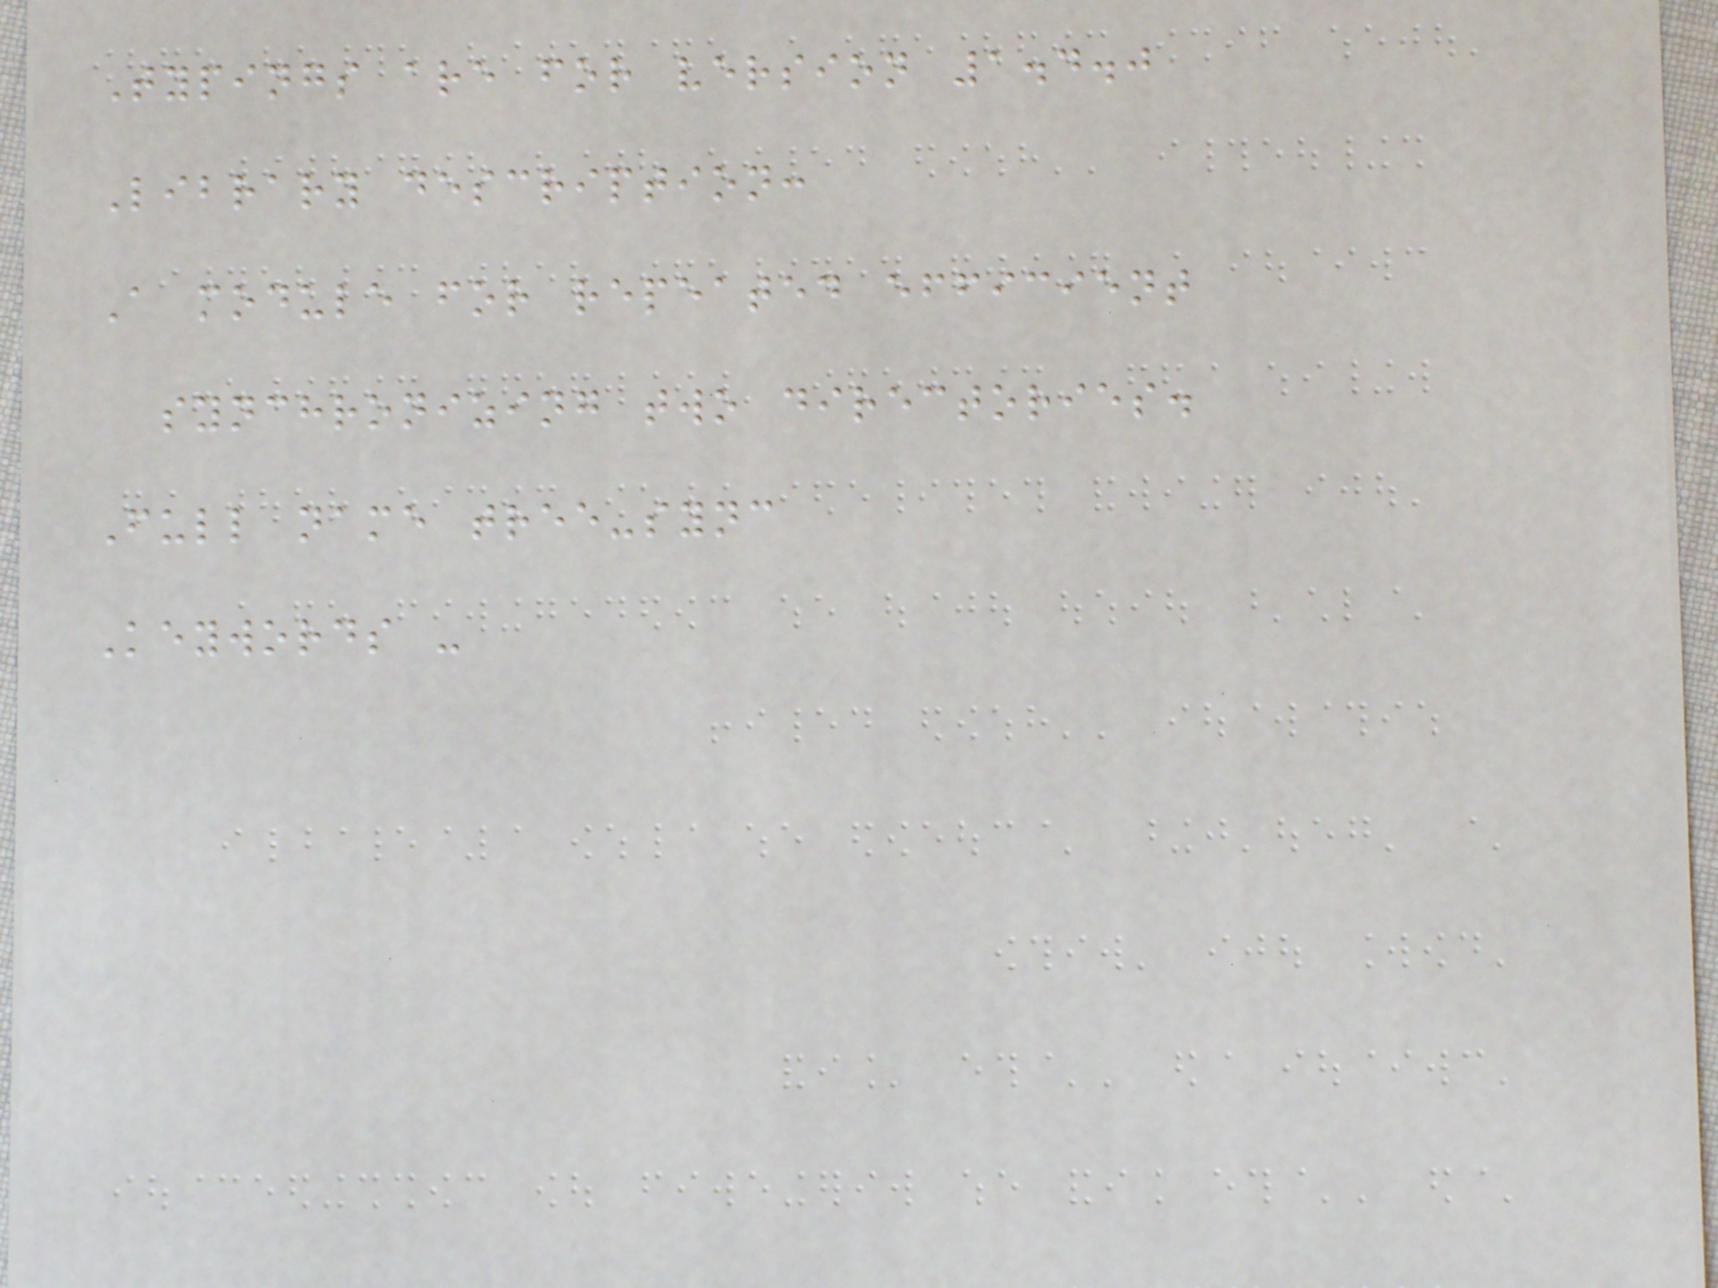Typings are for version 1.4.0
Library description:
A module for repeated efficient
synchronizing two directories.
Full name tree-sync
Keywords -
